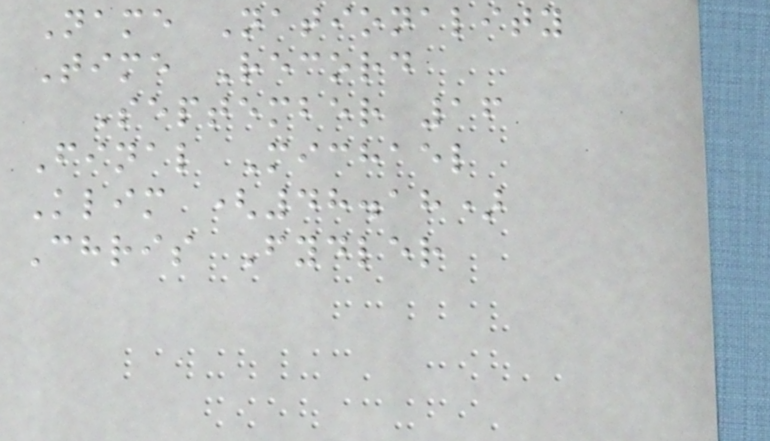Name Nationality
Time Record
September 16
Final Michael
Klim (48.18)
Chris Fydler
